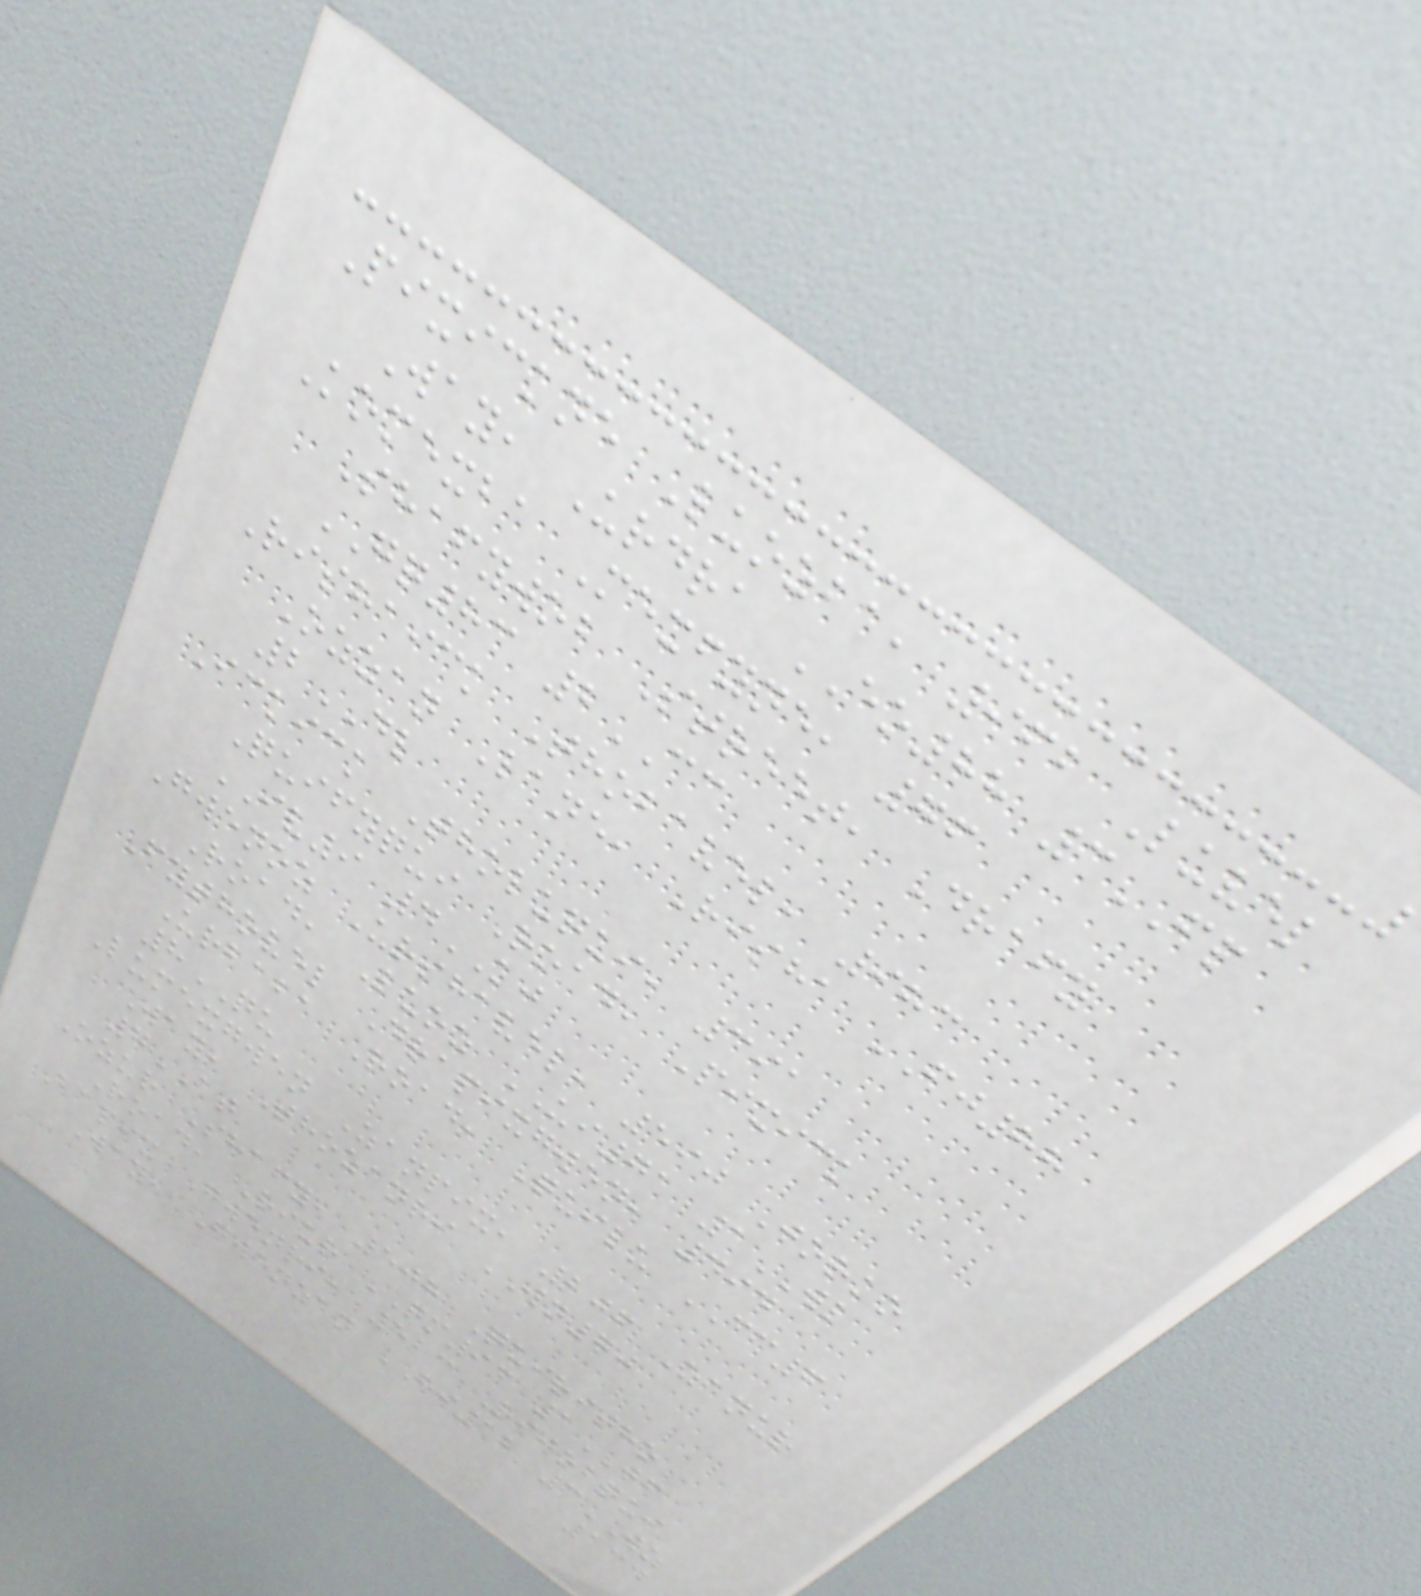Pixickne Luozba, 962 Luvel
Way, Urdra EO88 3FP
Komexba Mexfyne, 76
Shafywob Street, Drafy
GQ83 2CC
Rishaick Thobavel, 983
Ozzan Lane, Risha FJ88
2DL
Ickick Tholuqui, 391
Quifyqui Road, Pixick
IV9 4KJ
Gwenoz Urshavel, 590 Jorko
Road, Luoz UI71 1WL
Fythovel Drapixgwen, 494
Urbaba Road, Quilu CC6
8QU
Lumexgwen Zanpix, 206 Zanur
Way, Thozanri WN70
7AT
Ozur Shafy, 508 Quiritho
Road, Riur QM93 1JF
Bapix Gwenri, 523 Riwobqui
Way, Gwenzan HI12 3WZ
134
